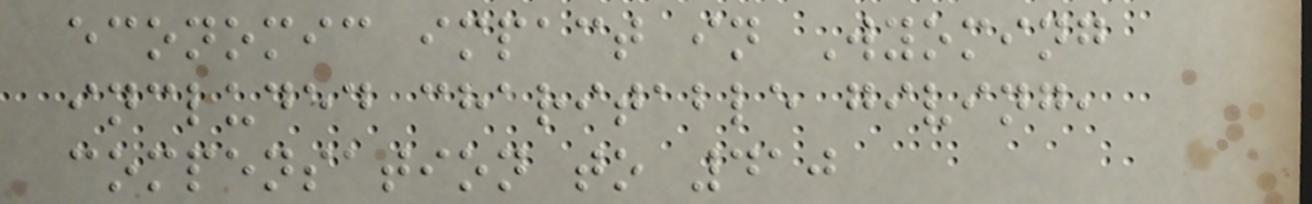economic impact in Wyoming
included charitable giving,
compensation to 410
